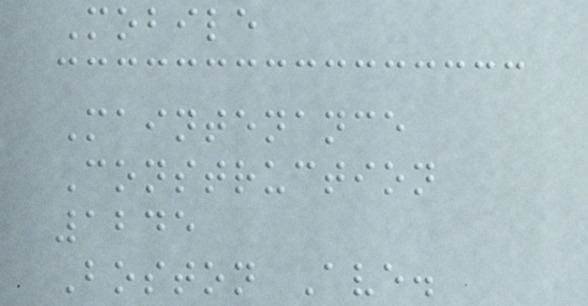Mobile
Maintenance
Construction
1245
Boston Ave.
